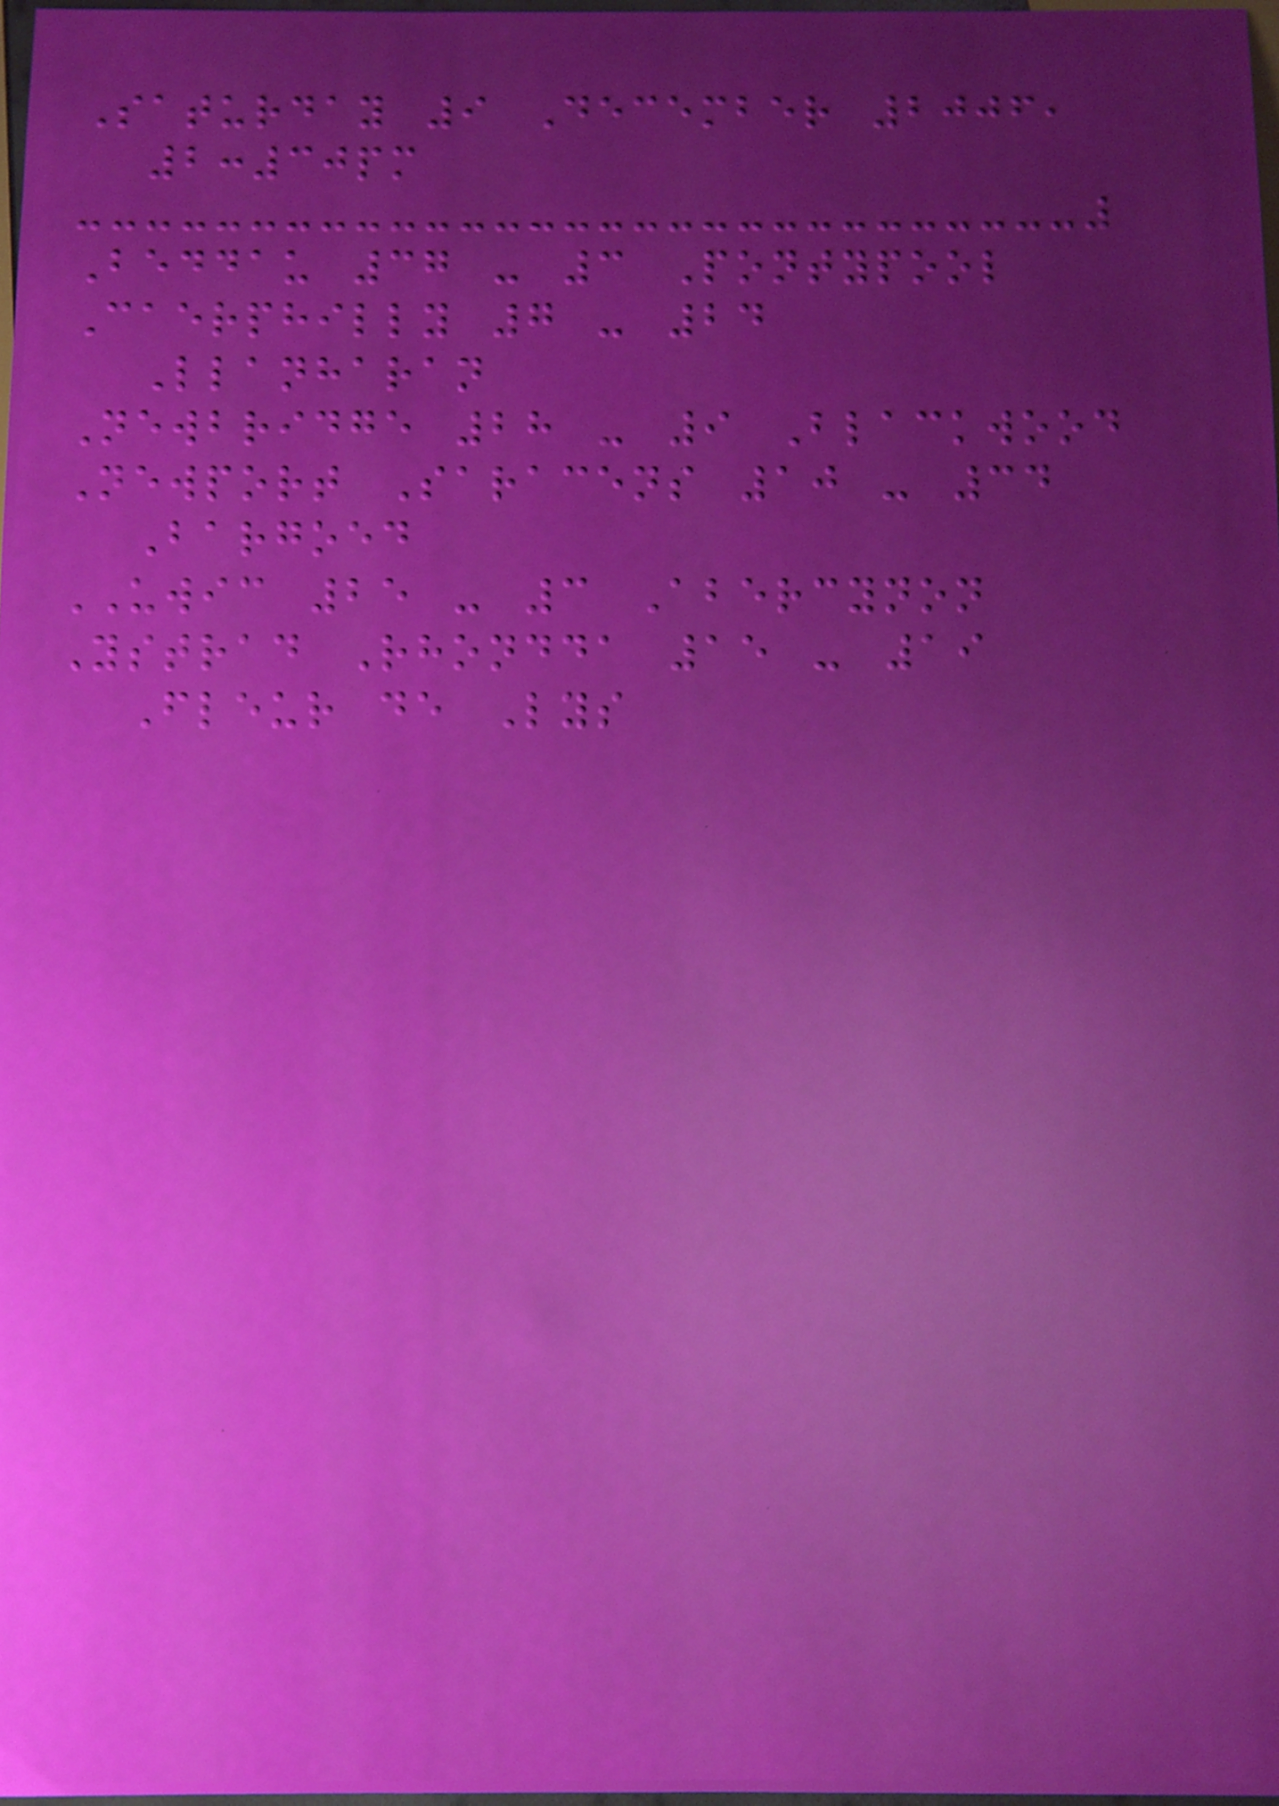Saturday 9 December 2006,
2:30pm
Beddau 37 - 3 Pontypool
Caerphilly 7 - 24
Llanharan
Newbridge 28 - 9 Blackwood
Newport Saracens 10 - 34
Bargoed
UWIC 25 - 3 Abercynon
Ystrad Rhondda 15 - 19
Fleur de Lys
